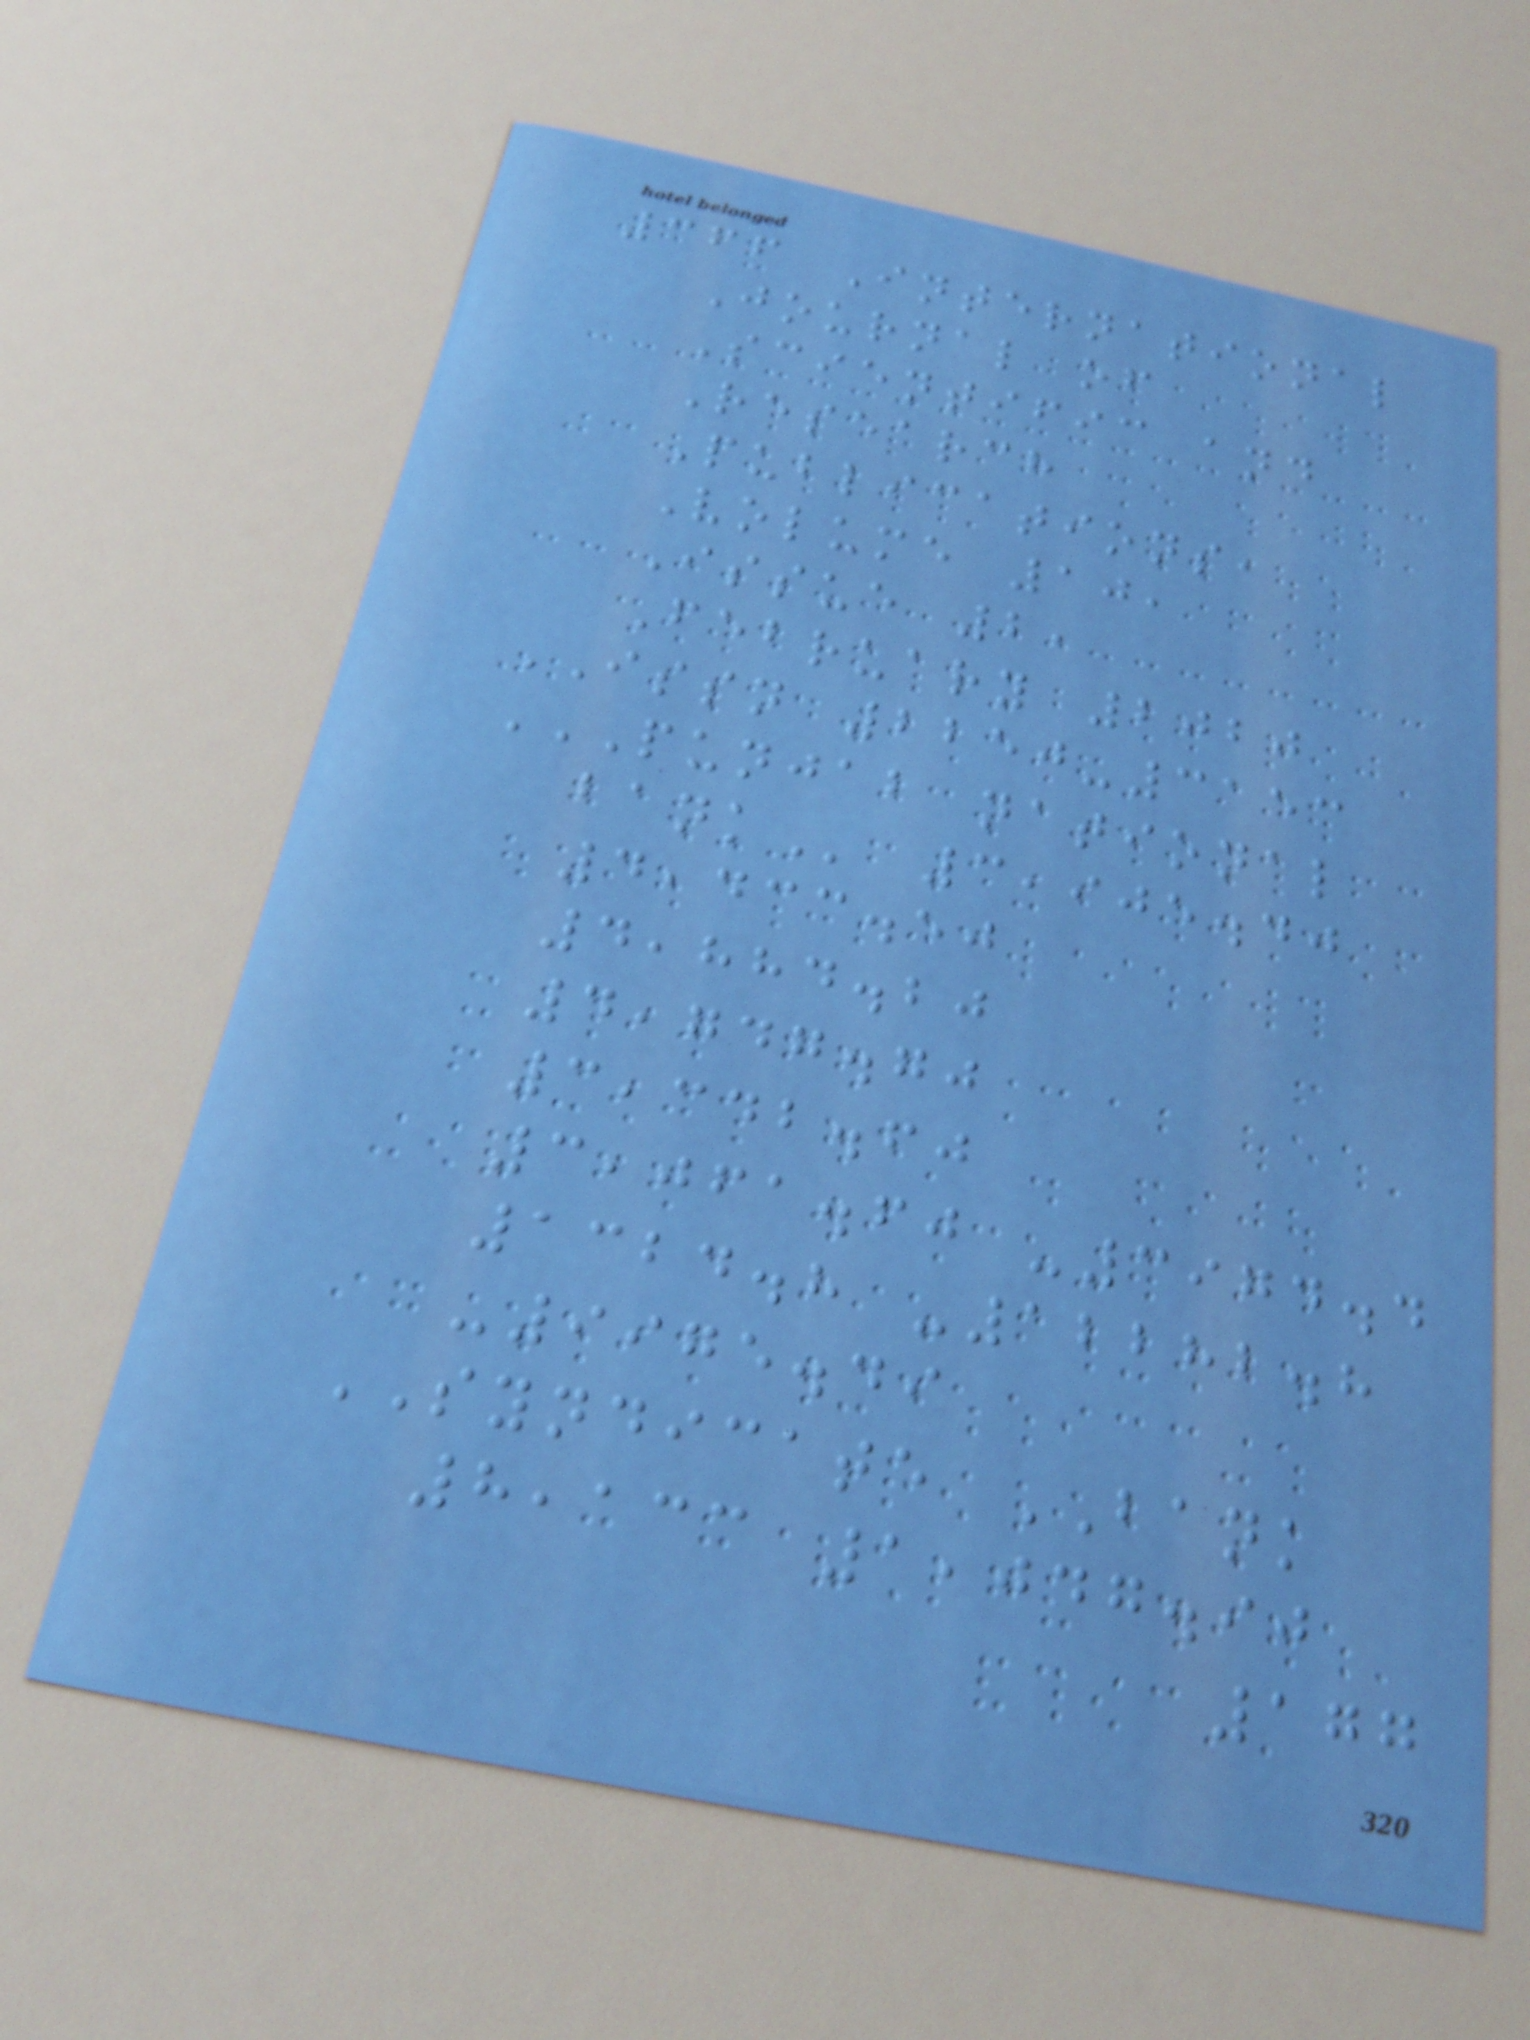366 International
Journal of
Scientific and
Research
Publications,
Volume 10,
Issue 2,
February 2020
ISSN 2250-3153
PUNJAB NATIONAL
BANK 3,905.40
4,433.50
4,884.20
4,747.70
3,342.60
3,061.60 -3974.4
1324.8 -12282.8
-9975.49
SYNDICATE BANK
8,133 1,047.90
177
